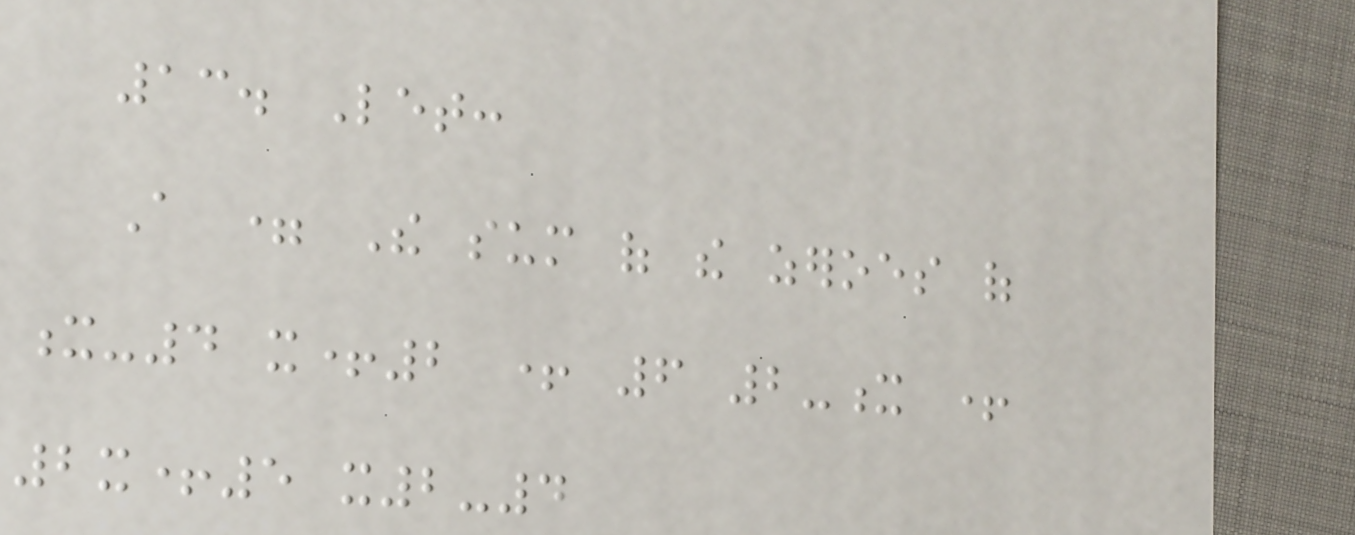13. Let:
A = The sum of the zeroes of
x-4 x+2 + 6 2-x +
2x+5 x2-4
